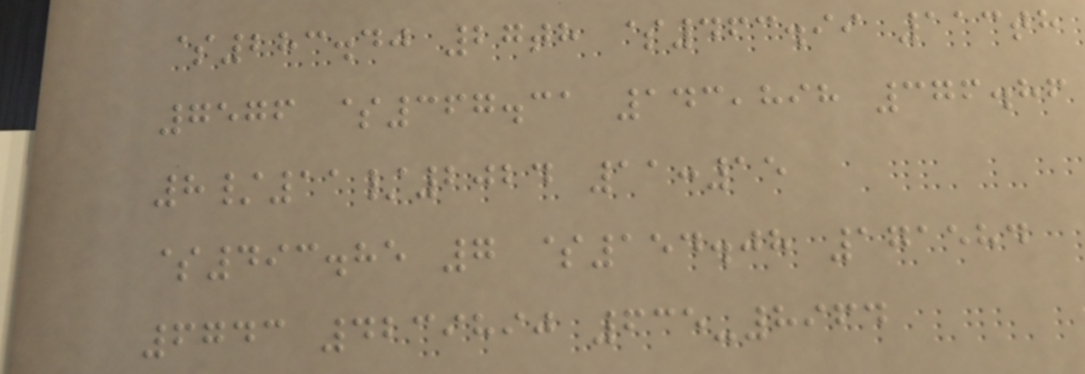$283.40 27th $463.99 113th
7576 $367.31 143,898 376.86
8/11/2024 11:15
$493.85 7 $154.08 171584
6743 4239890 635-8964
